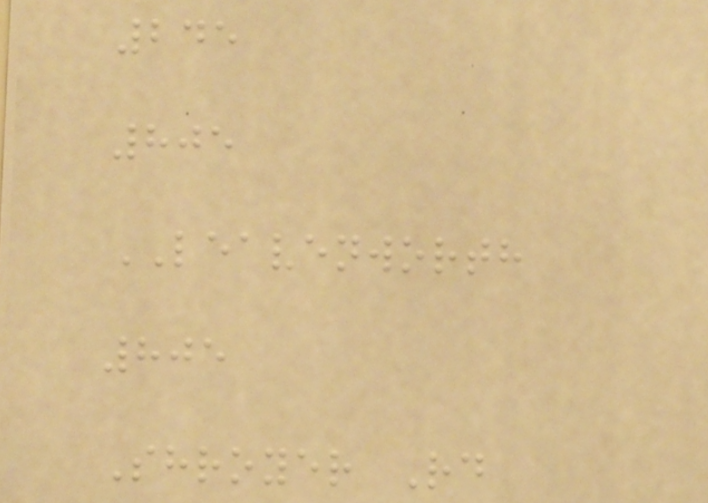245
805
LEAVENWORTH
805
Shroyer Rd
